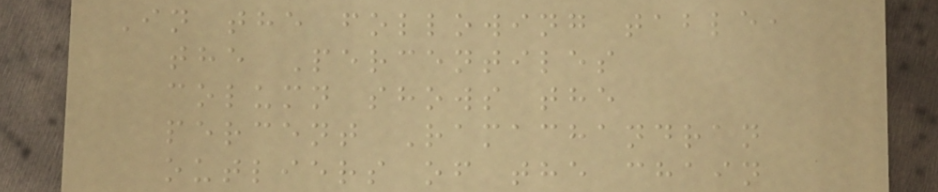In the following table,
the Percentiles
column shows the
percent Ramachandran
outliers of the chain
